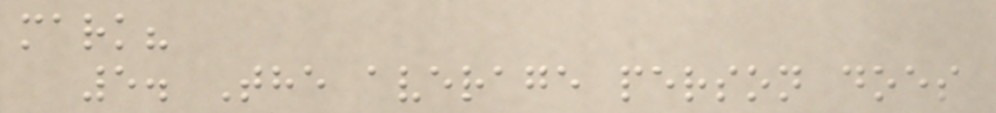mark?
5. The average person does
